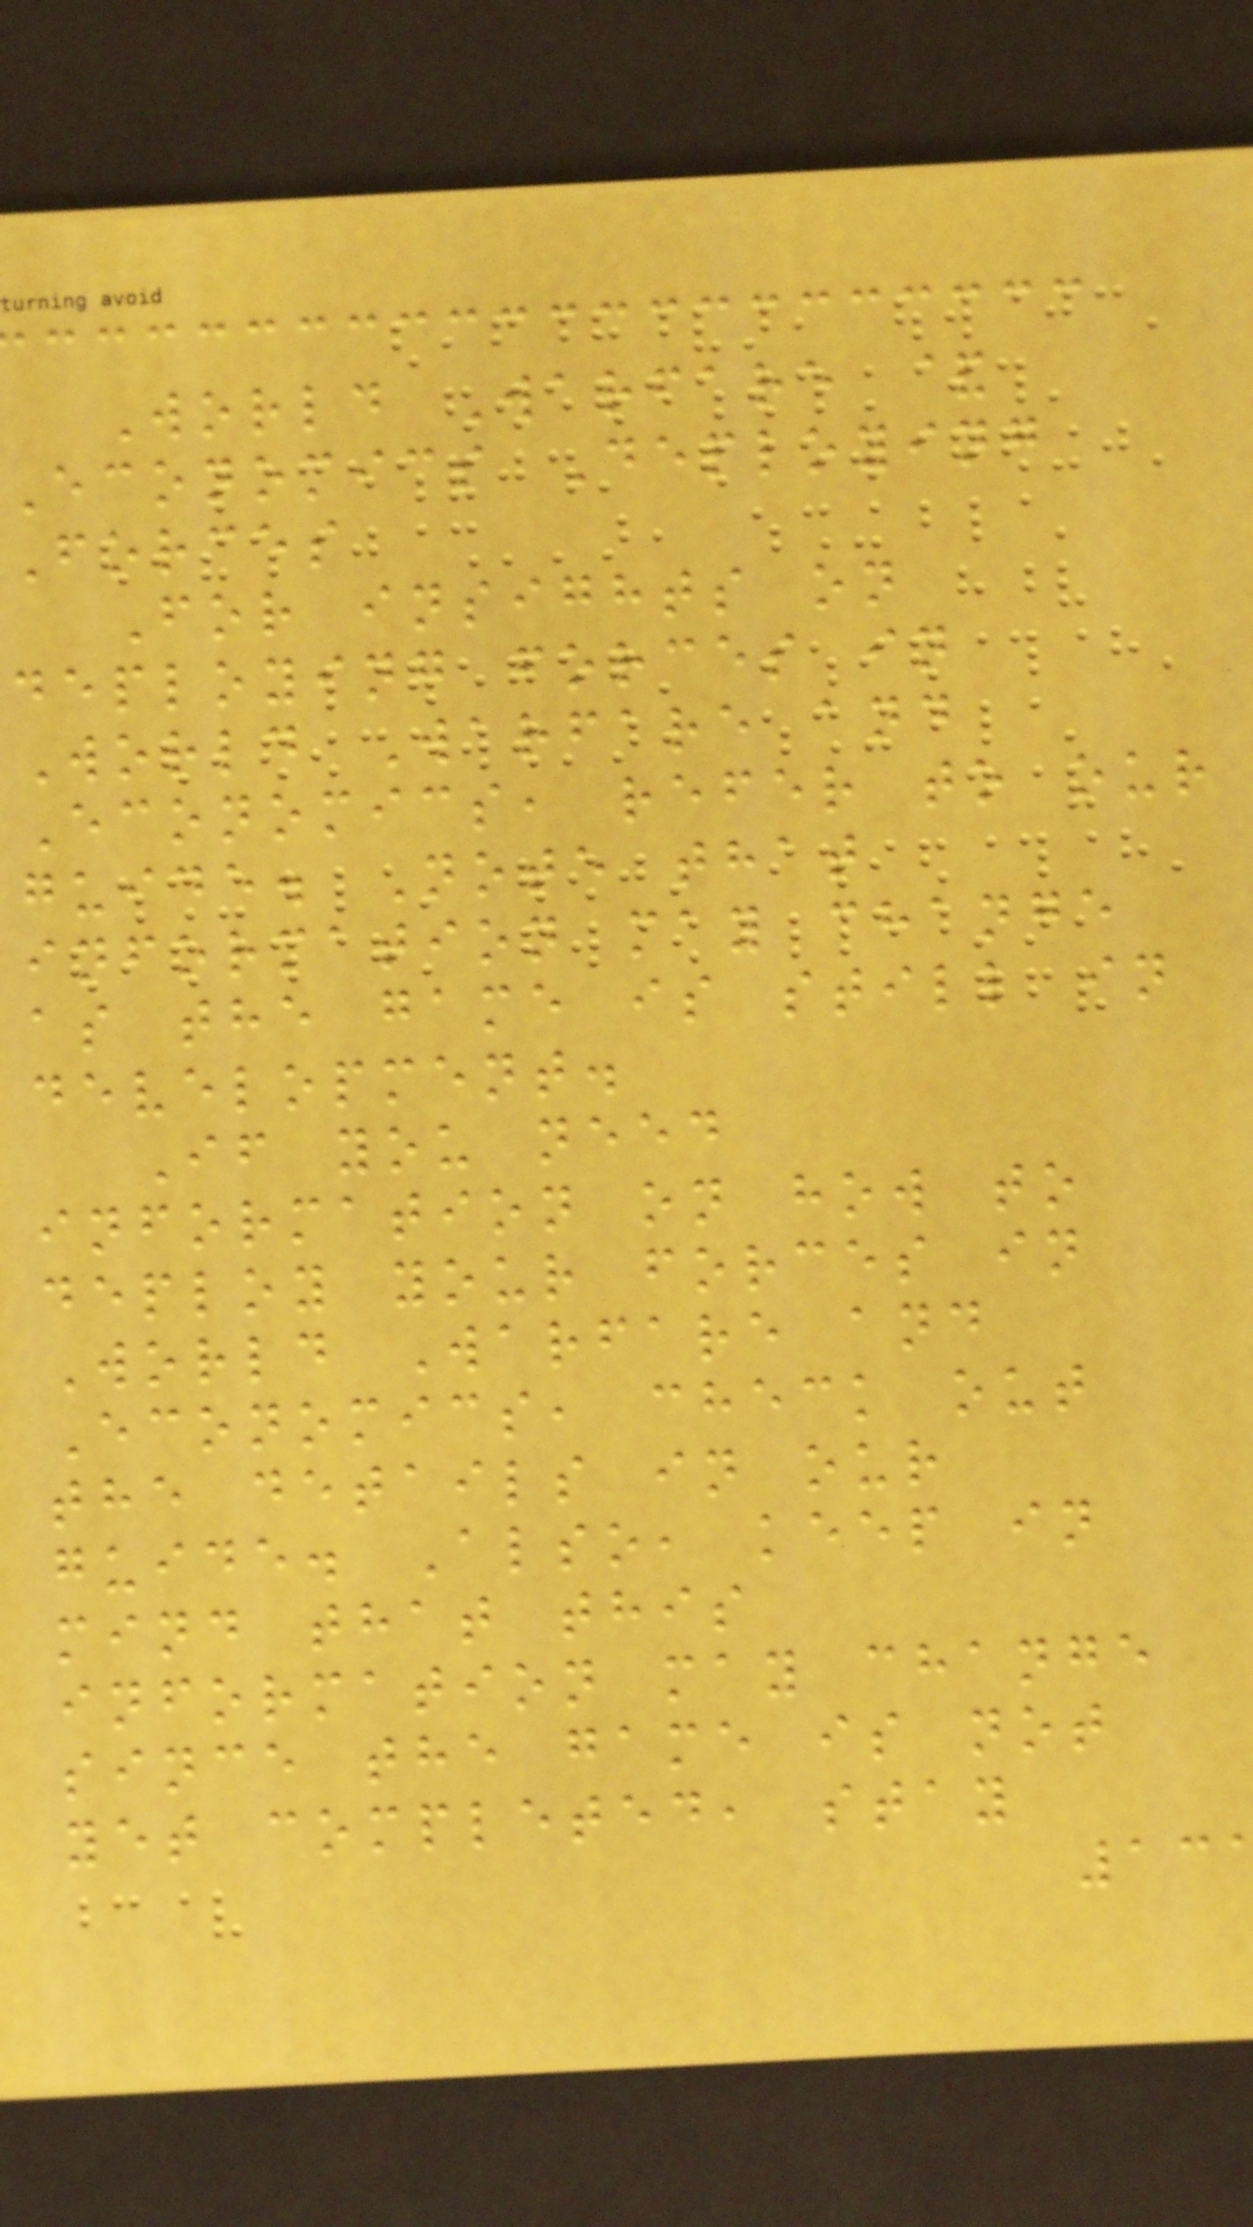World Warfare &
Economics Deploying
Forces
For insights on
deploying forces in
World Warfare and
Economics, refer to our
guide. Note that
information may change
as the game is still in
development.
If you need
information on how to
deploy your forces in
World Warfare and
Economics, check out
the details in our
guide. Also, keep in
mind that this
information may change
since the game is not
yet completed, stay
